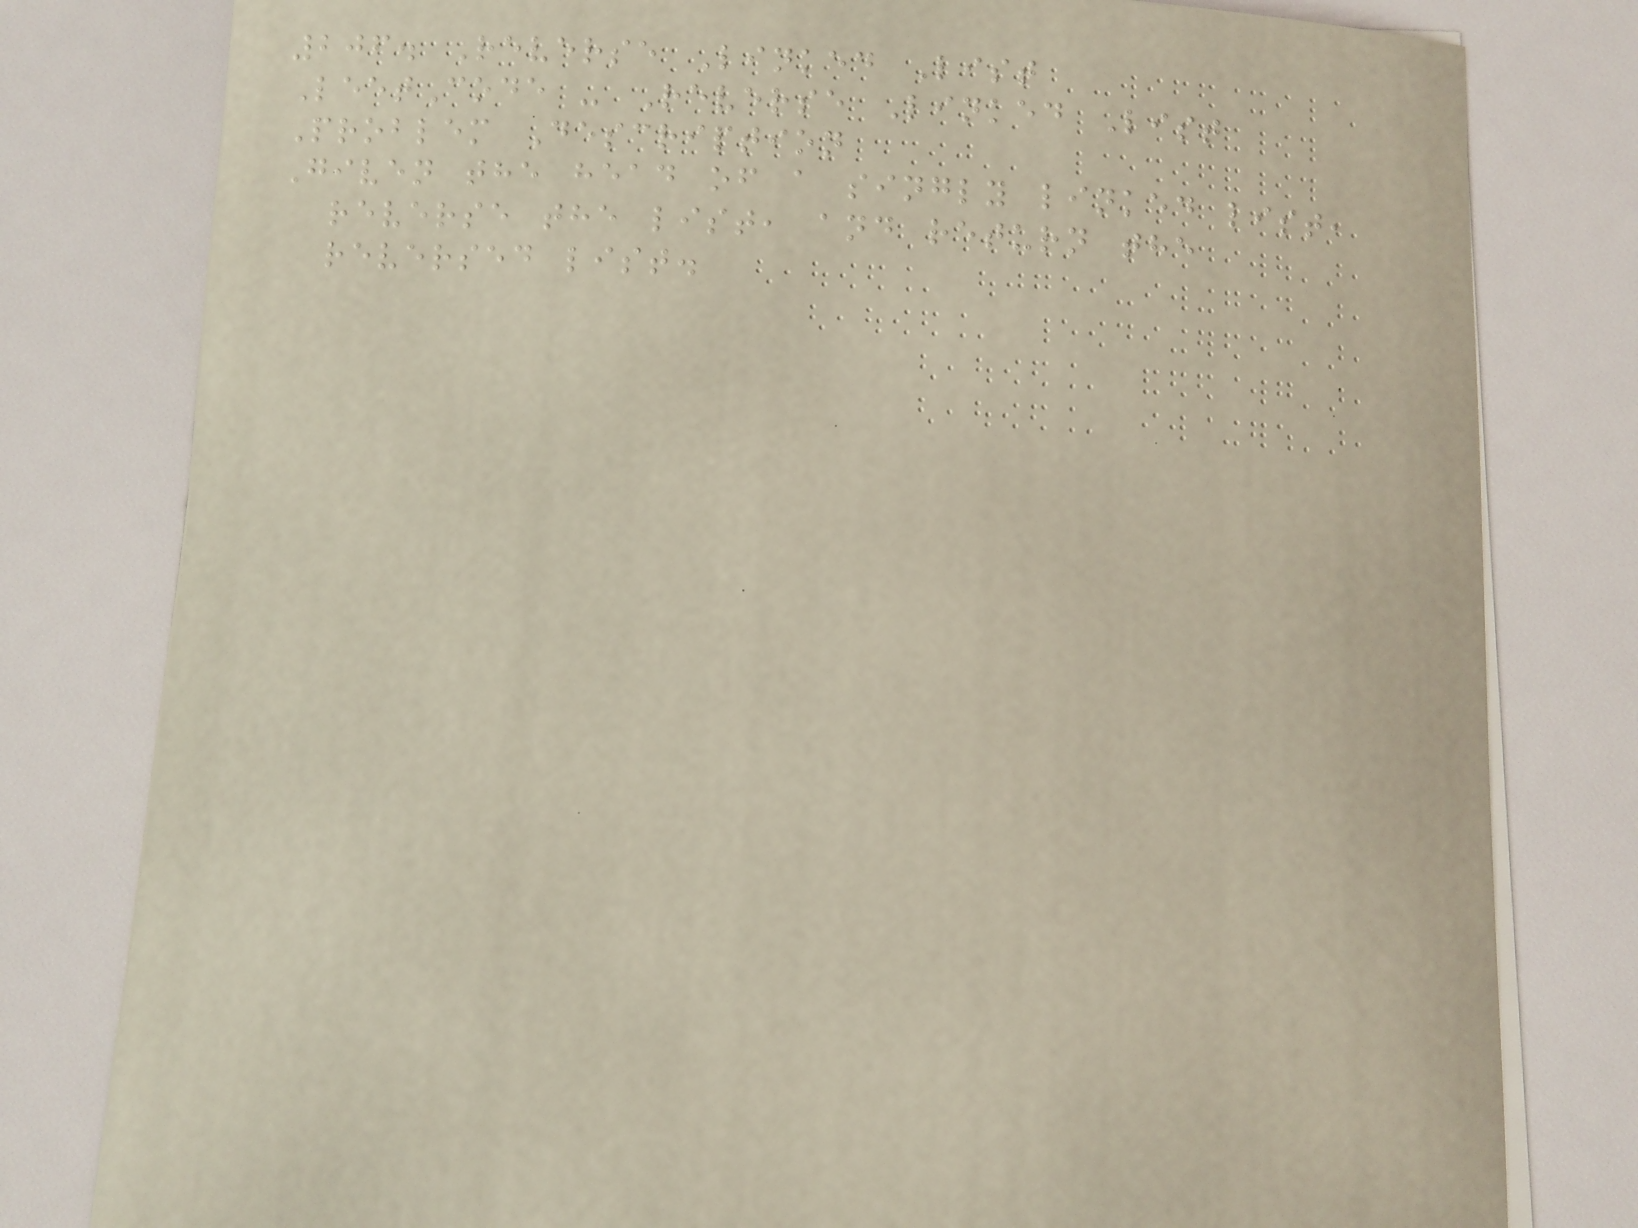206. Reverse Linked List
LeetCode - Reverse Linked List
Problem Description
Given the head of a singly linked list,
reverse the list, and return the
reversed list.
